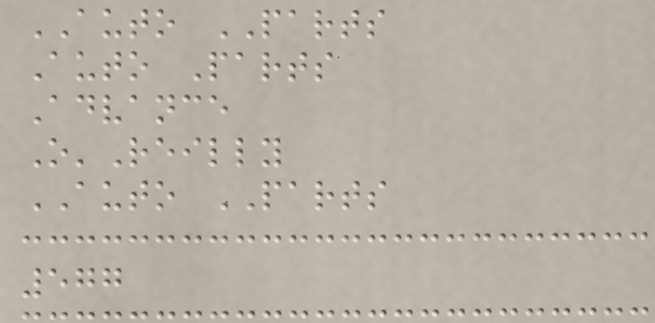AUTO PARTS
Auto Parts
Advance
O'Reilly
AUTO PARTS
577
